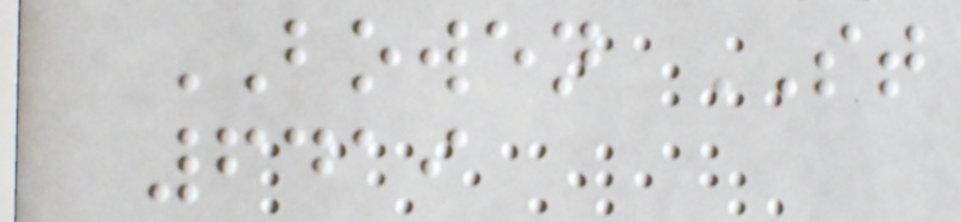BOWEN ST
6419
